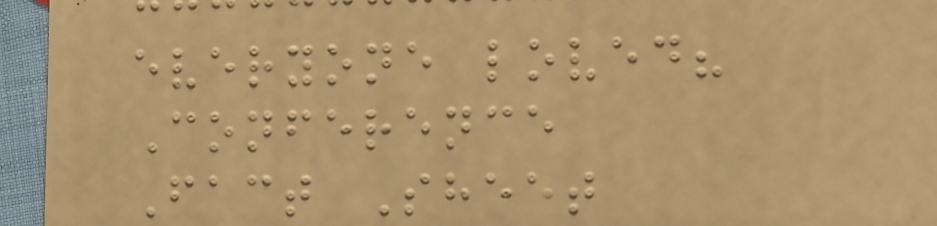everyone loved?
Conference
Fact Sheet
